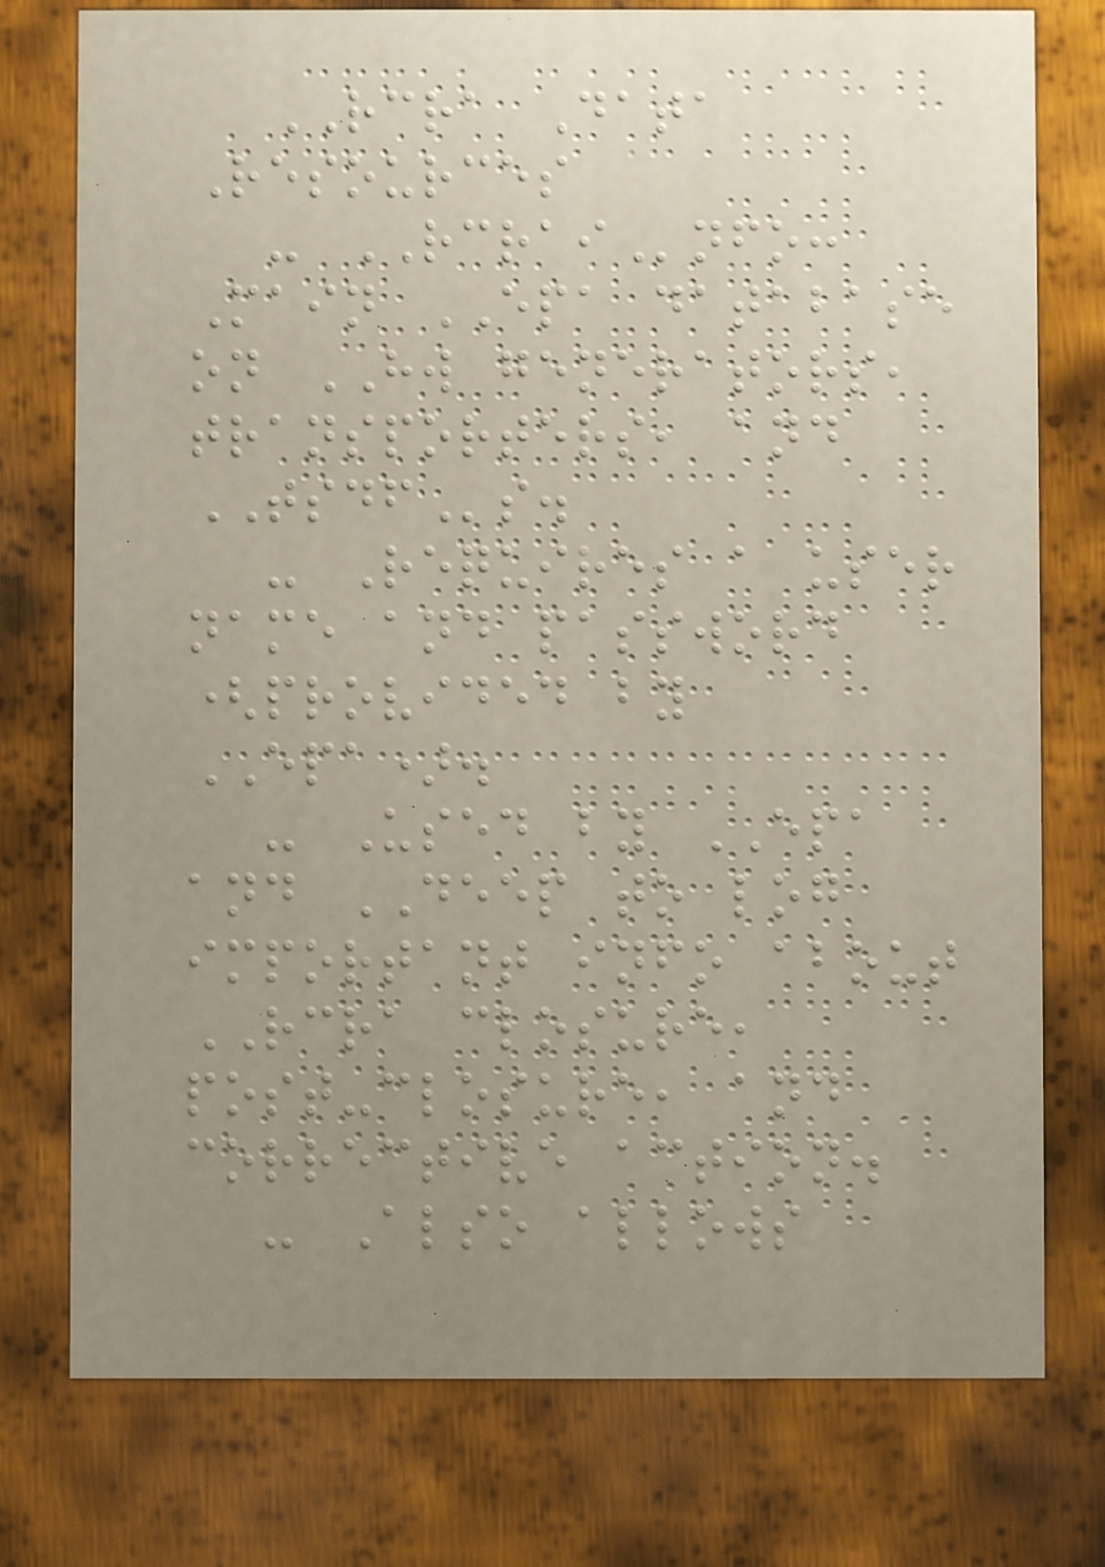RCRA Data
Resources
- RCRAInfo:
Main EPA database
on HW generators,
transporters, and
TSDFs.
- Requires a user
name and password
(provided by
EPA).
- Used by EPA
and DEEP to log
important info about
RCRA closure,
post-closure, and
corrective action.
- Also allows
